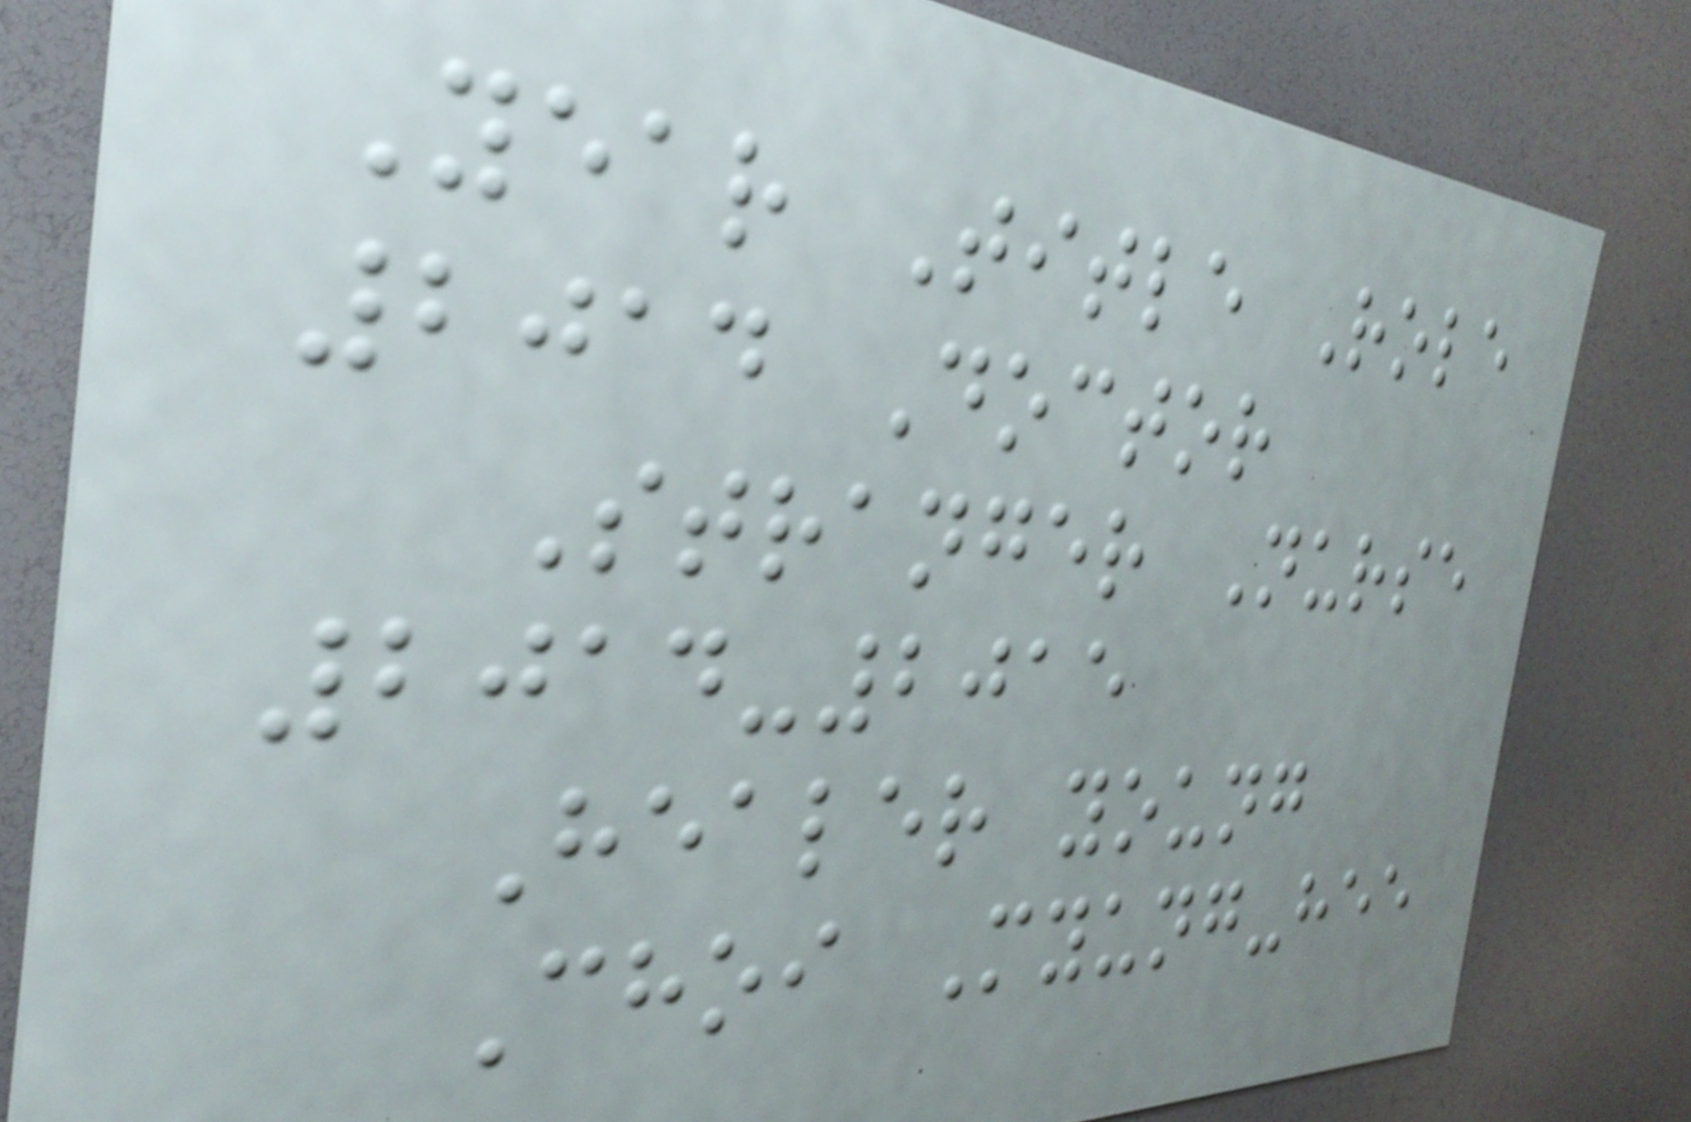Year Title Role
2014 Doctor
Stranger Nurse
2014-2015
Healer young
Choi Myung-hee
